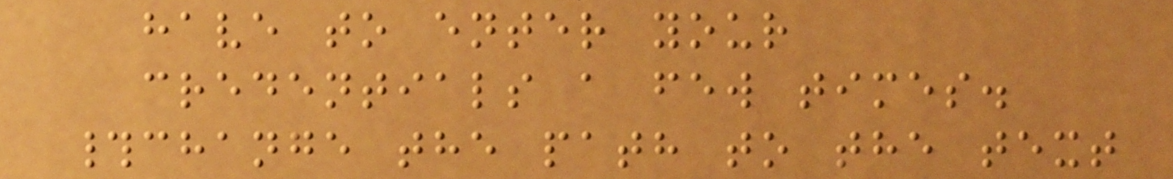have to enter your
credentials a few times.
#change the path to the text
